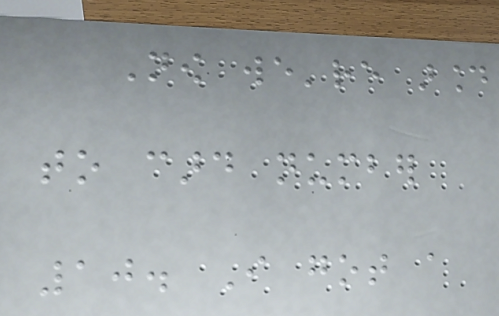Now we're around
to card number
10. I got a
